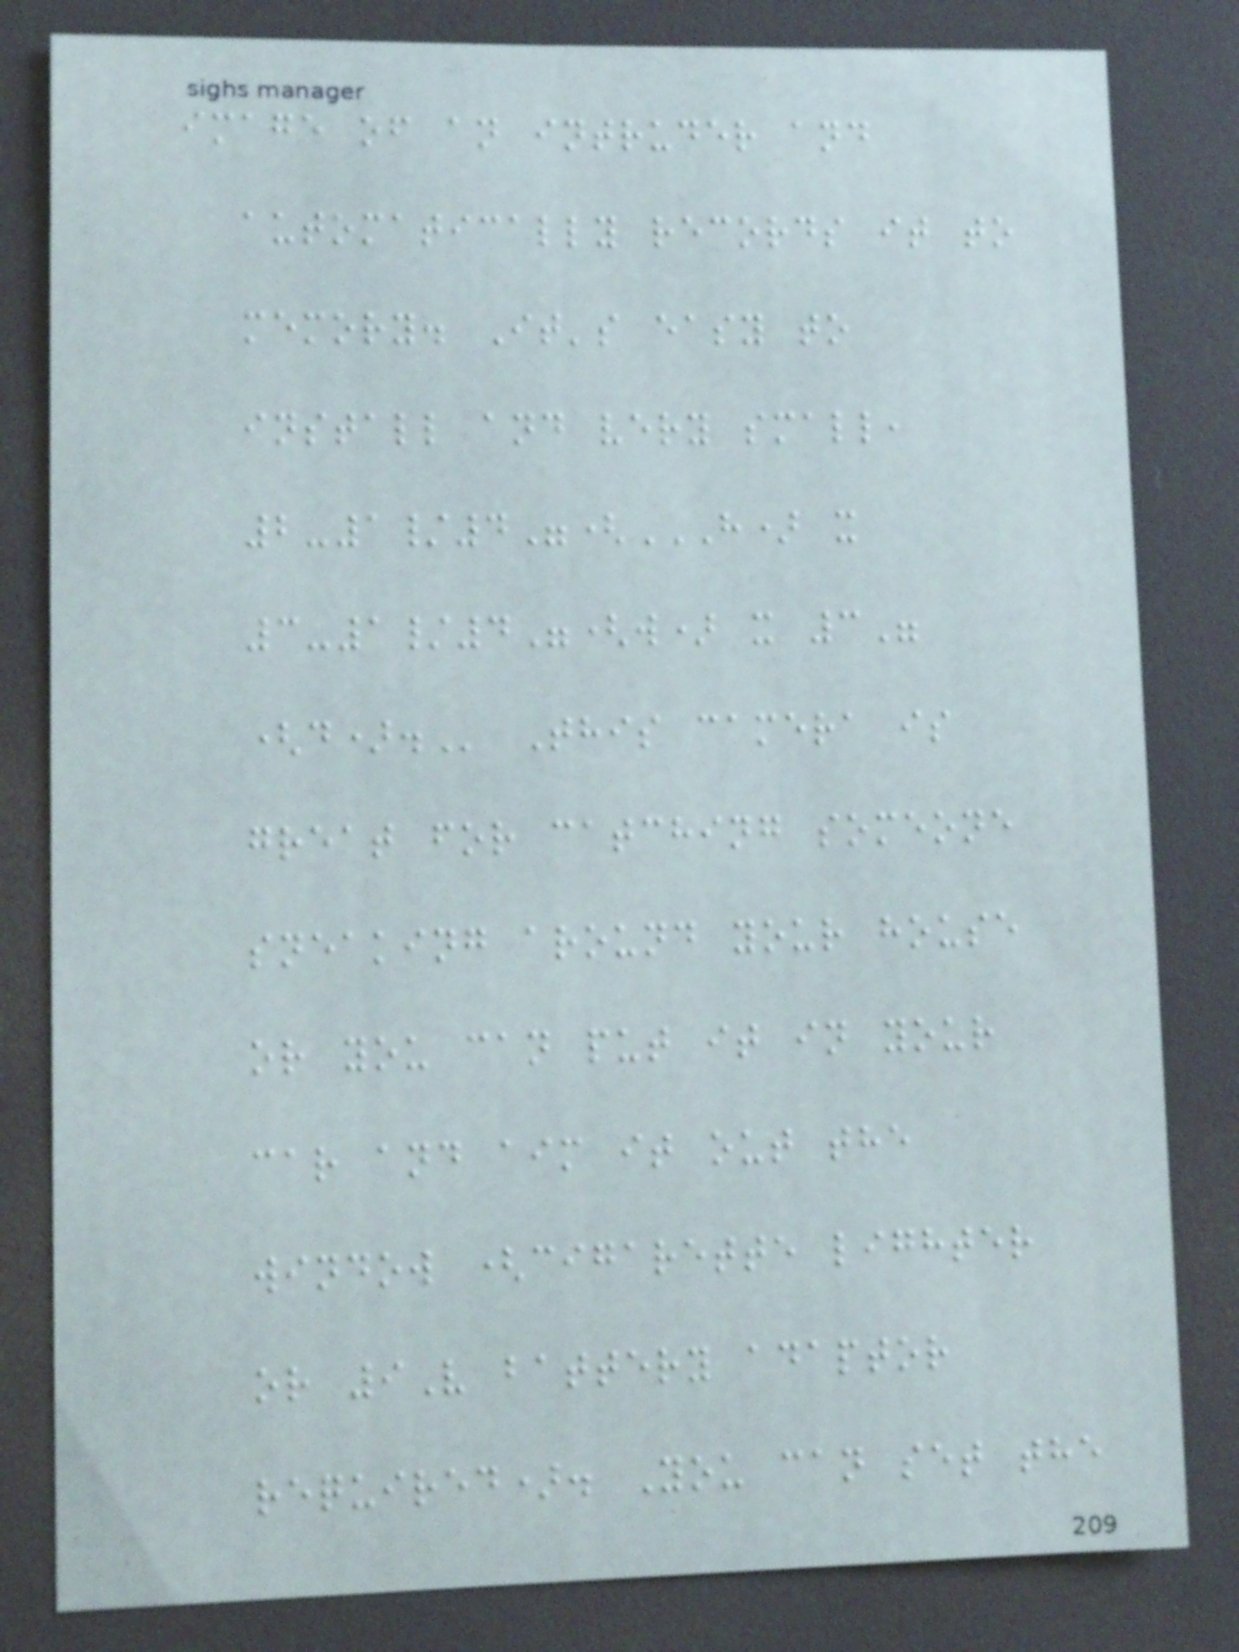image of an intruder and
automatically records it to
memory. It's easy to
install and very small,
2-1/4"(H) X
3-1/4"(W) X 3"
(D). This camera is
great for catching someone
sneaking around your house
or you can put it in your
car and aim it out the
window (cigarette lighter
or 9V battery adaptor
required). You can set the
